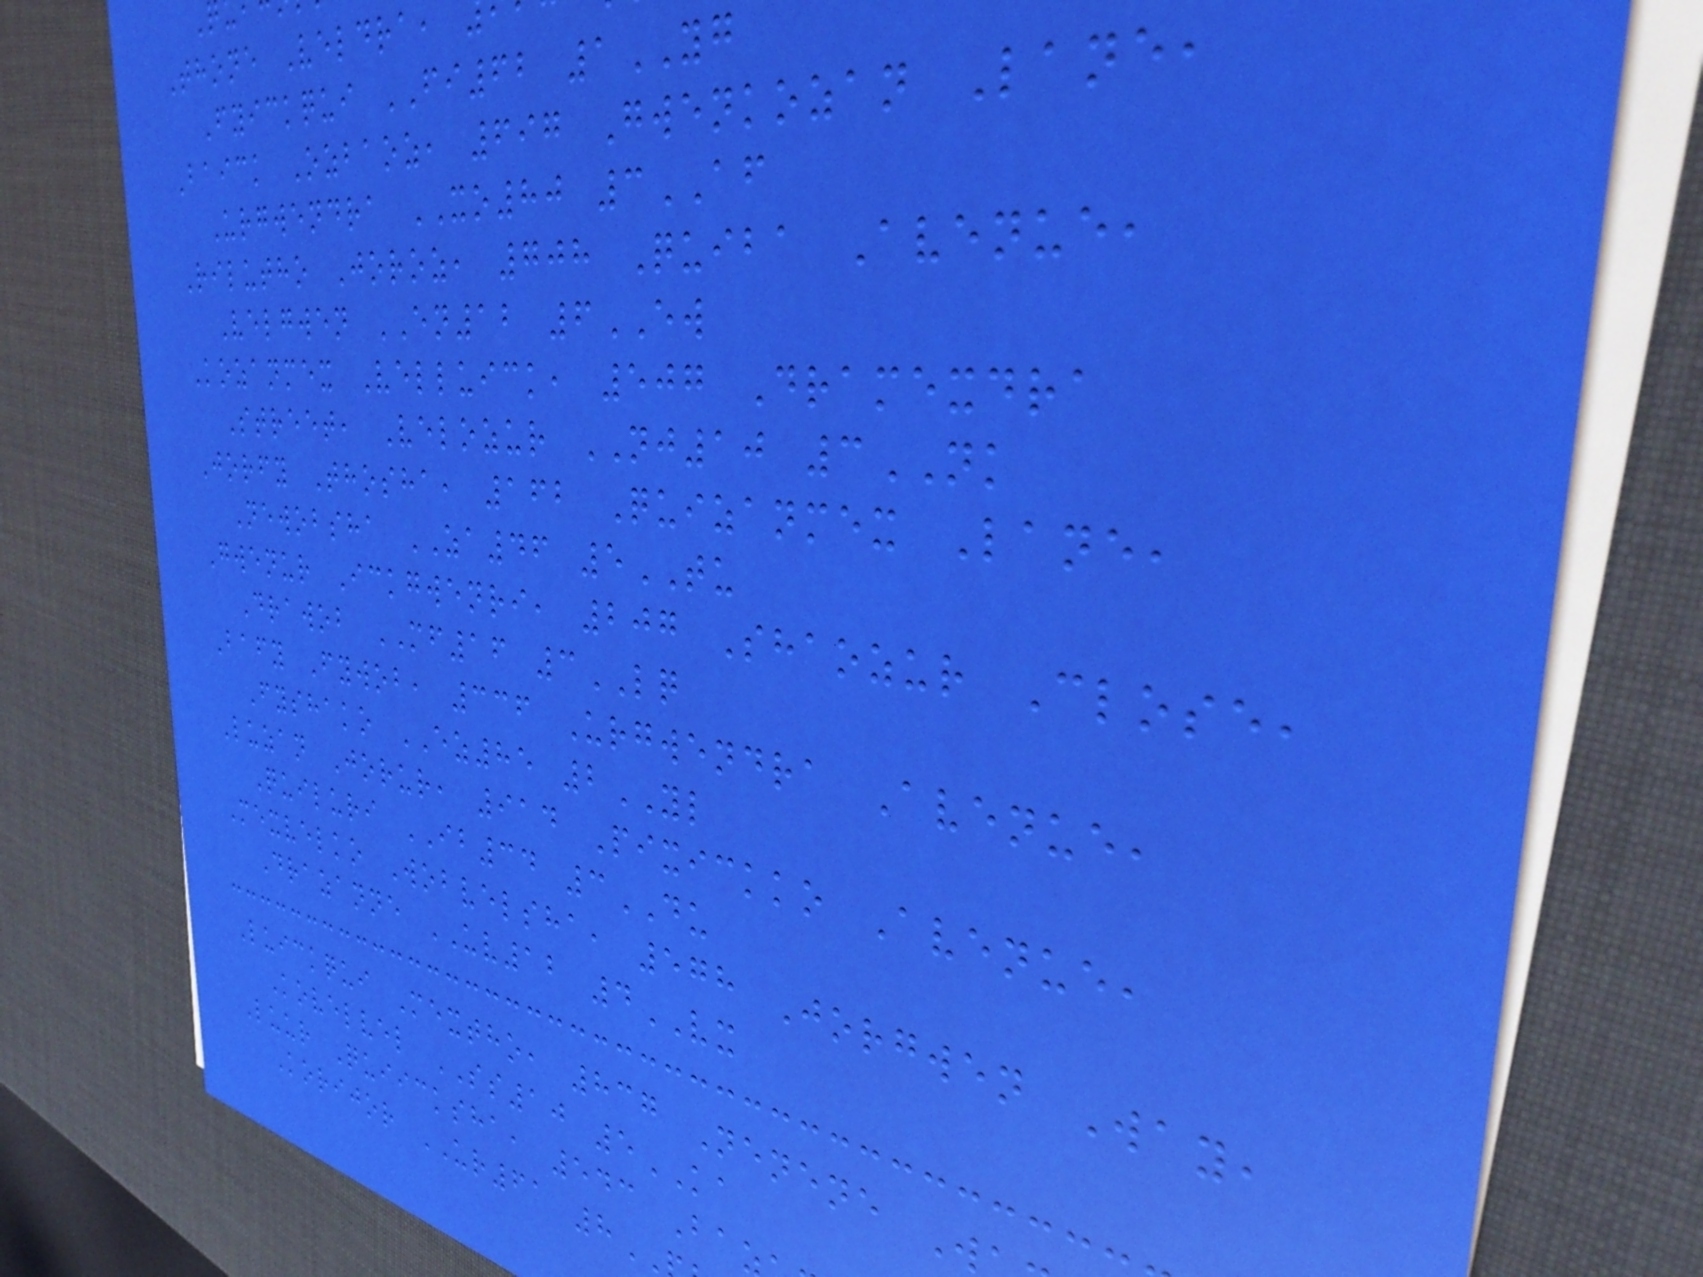Thone Veldra,
Fyickqui FI62 1YG
Baick Ozbaoz, 697 Gwenkozan Lane,
Urgwendra XO80 3AF
Rilutho Joroz, 708 Quiba Avenue,
Velgwen EN12 6EW
Kozanmex Velluick, 507 Dramexdra
Street, Velozur NJ10 3NK
Jorfy Thosha, 162 Quizanmex Lane,
Newobsha ZA46 5TU
Gwenur Ickgwenri, 207 Shaozur Close,
Drawob MF16 3LQ
Bafy Fywob, 336 Urgwendra Avenue,
Fyshako EZ85 2YL
Luzan Jorur, 914 Pixickko Avenue,
Quiluri IB34 3DU
Mexvelko Wobvelsha, 578 Jorgwen Way,
Drazanne UV12 4VX
Luickqui Mextho, 837 Nenene W
Kovelvel SS10 5KA
Luur Quiicksha, 543 Ba
Korijor UR61 8
